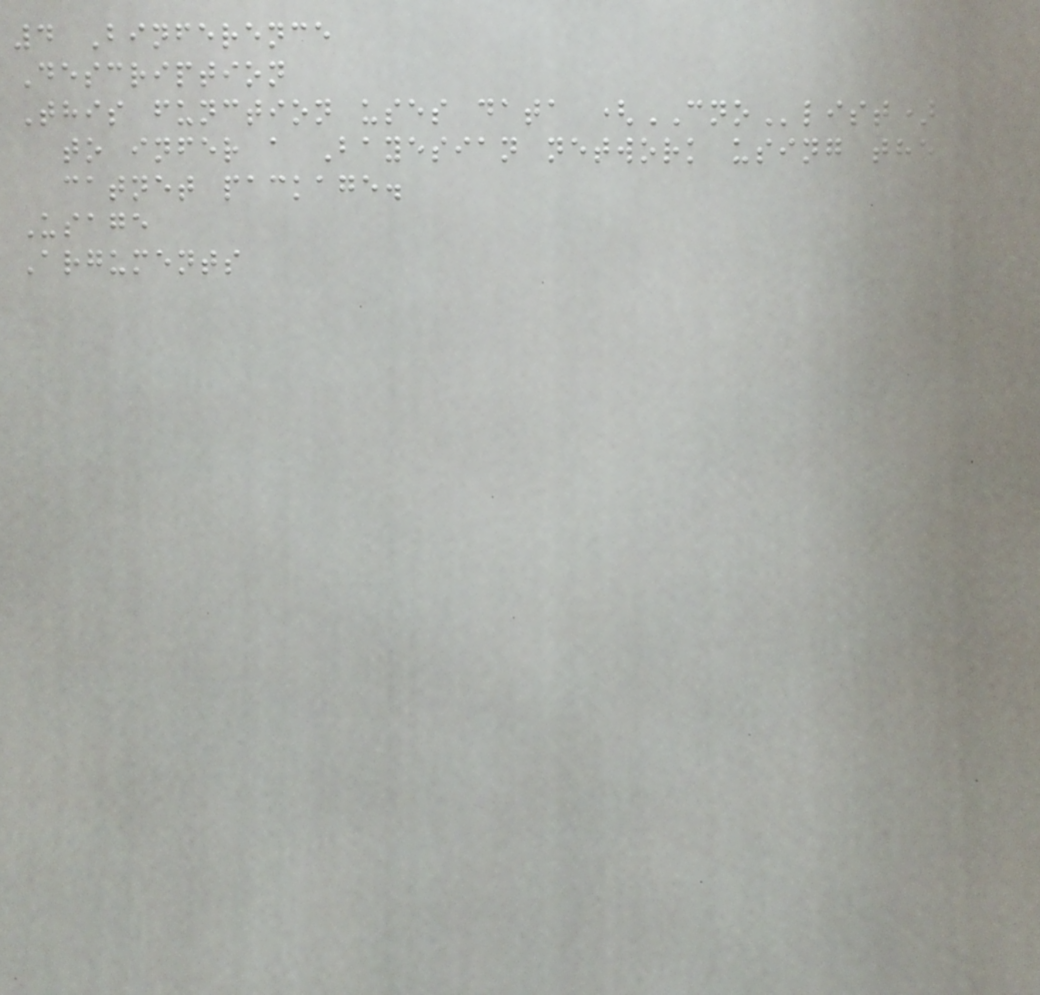4 Binference
Description
This function uses data (CNOlist)
to infer a Bayesian network using the
catnet package.
Usage
Arguments
